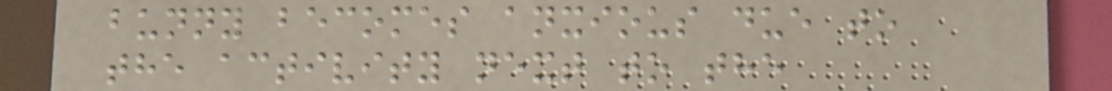bunny becomes anxious due to
the activity next to the
